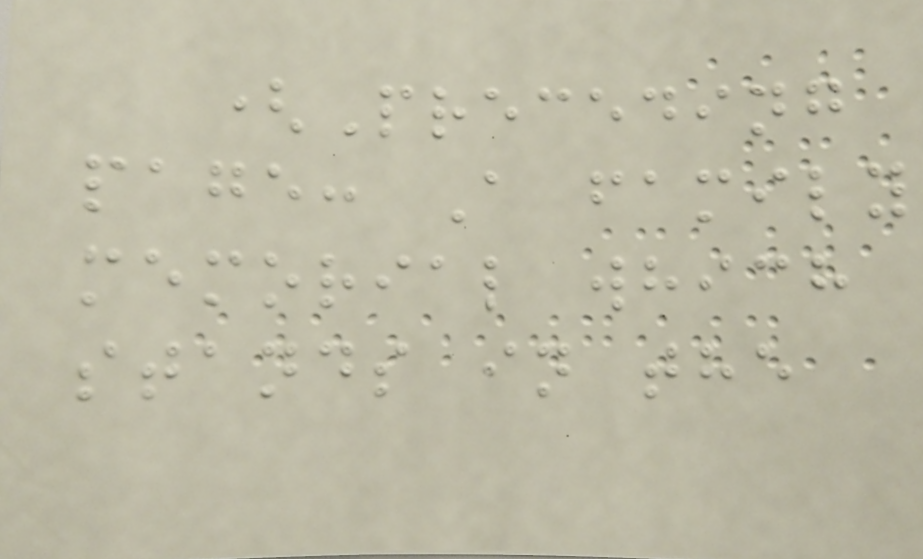(Preceding
page: A family
memorial which
stands in the
